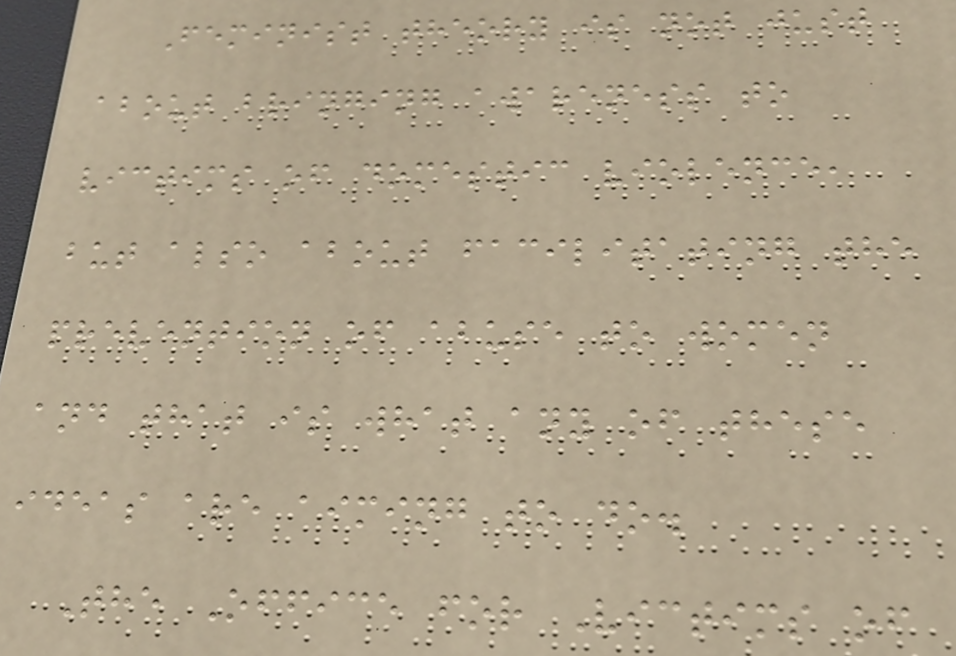Feminist theory is not just
about bringing awareness to
victims of domestic violence,
but also about facilitating the
prevention of abuse to women
and that is what any of these
ideas are aiming to do.
The Office for Victims of
